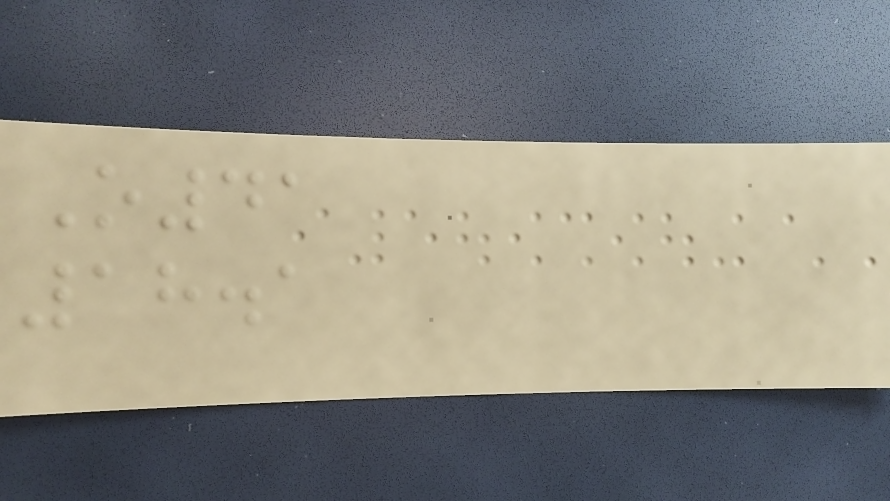O41
18.1
